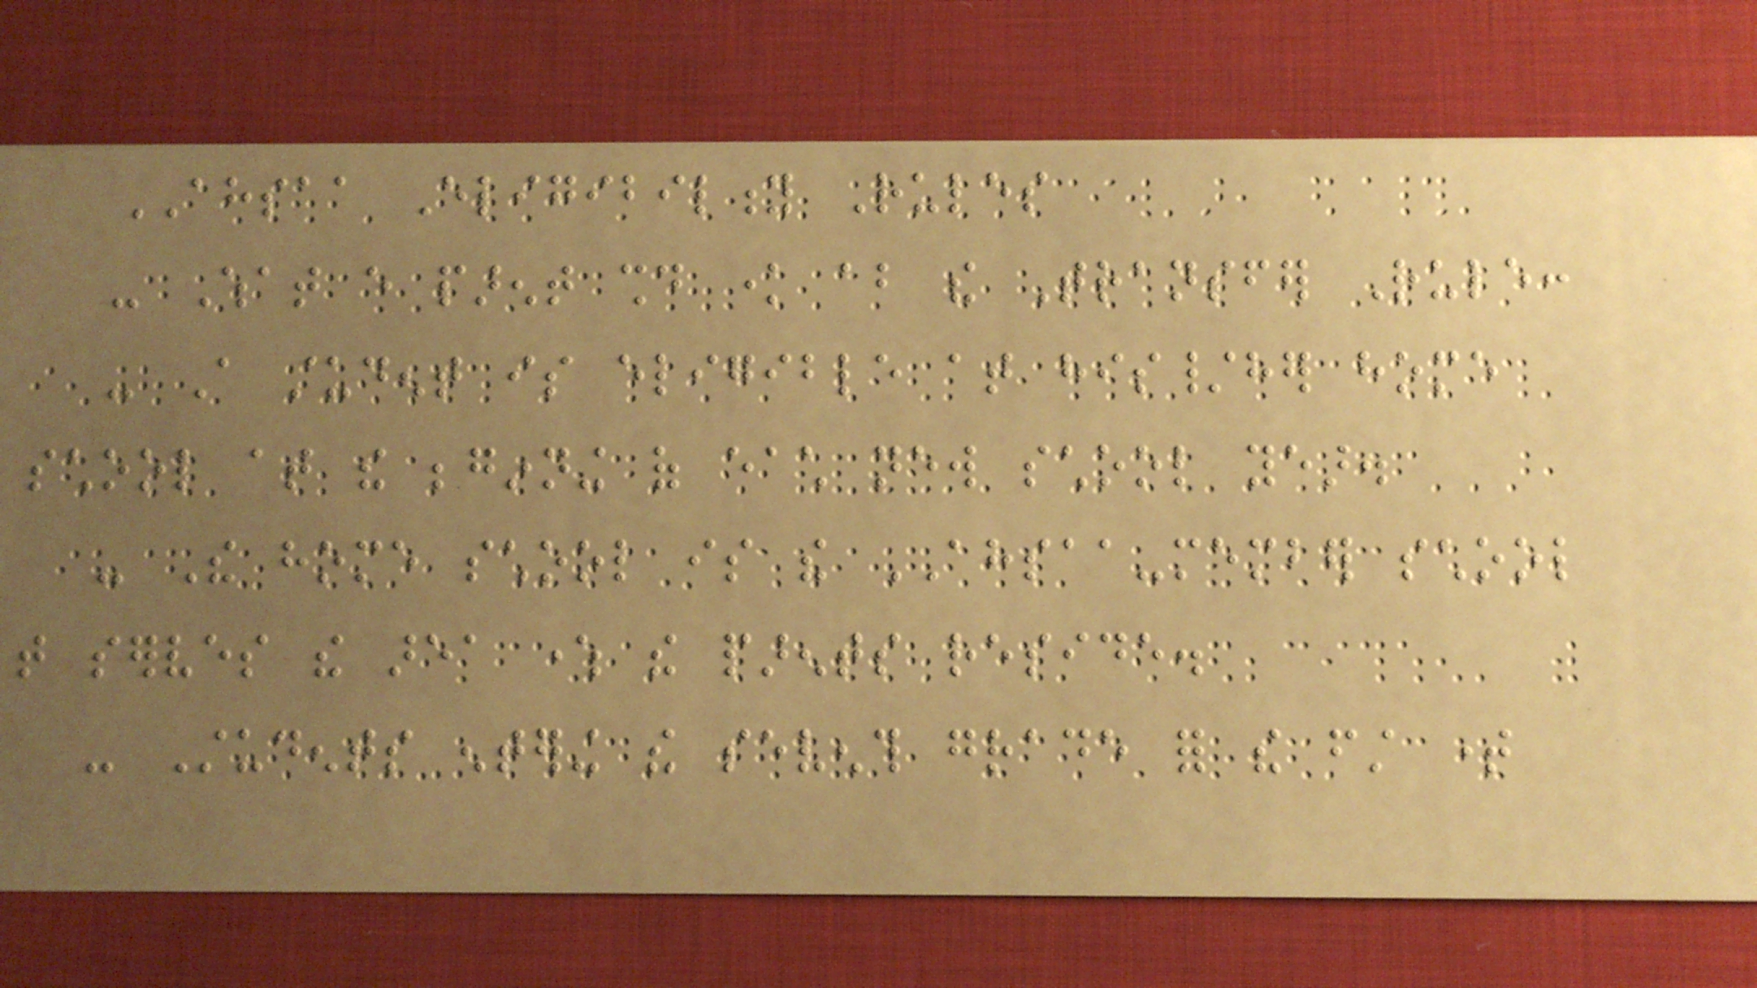AHSAA Eligibility Rules
- What every parent should know about the Transfer Rule:
- A student is eligible at his/her home
school at the beginning of each new school year.
- The home school is the AHSAA-member school
that serves the area where the parents reside.
- Students entering the seventh grade for the first time
